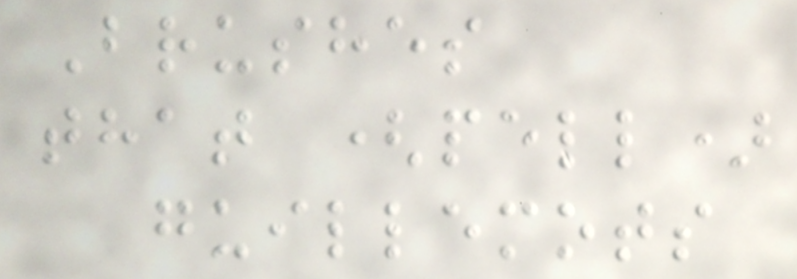Brushes
that (pell)
guillemots
